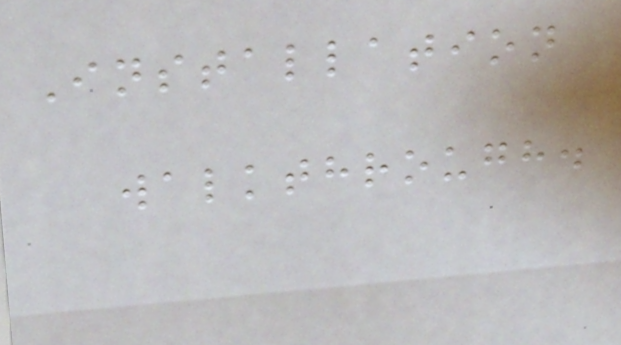Installation
walkthrough.
